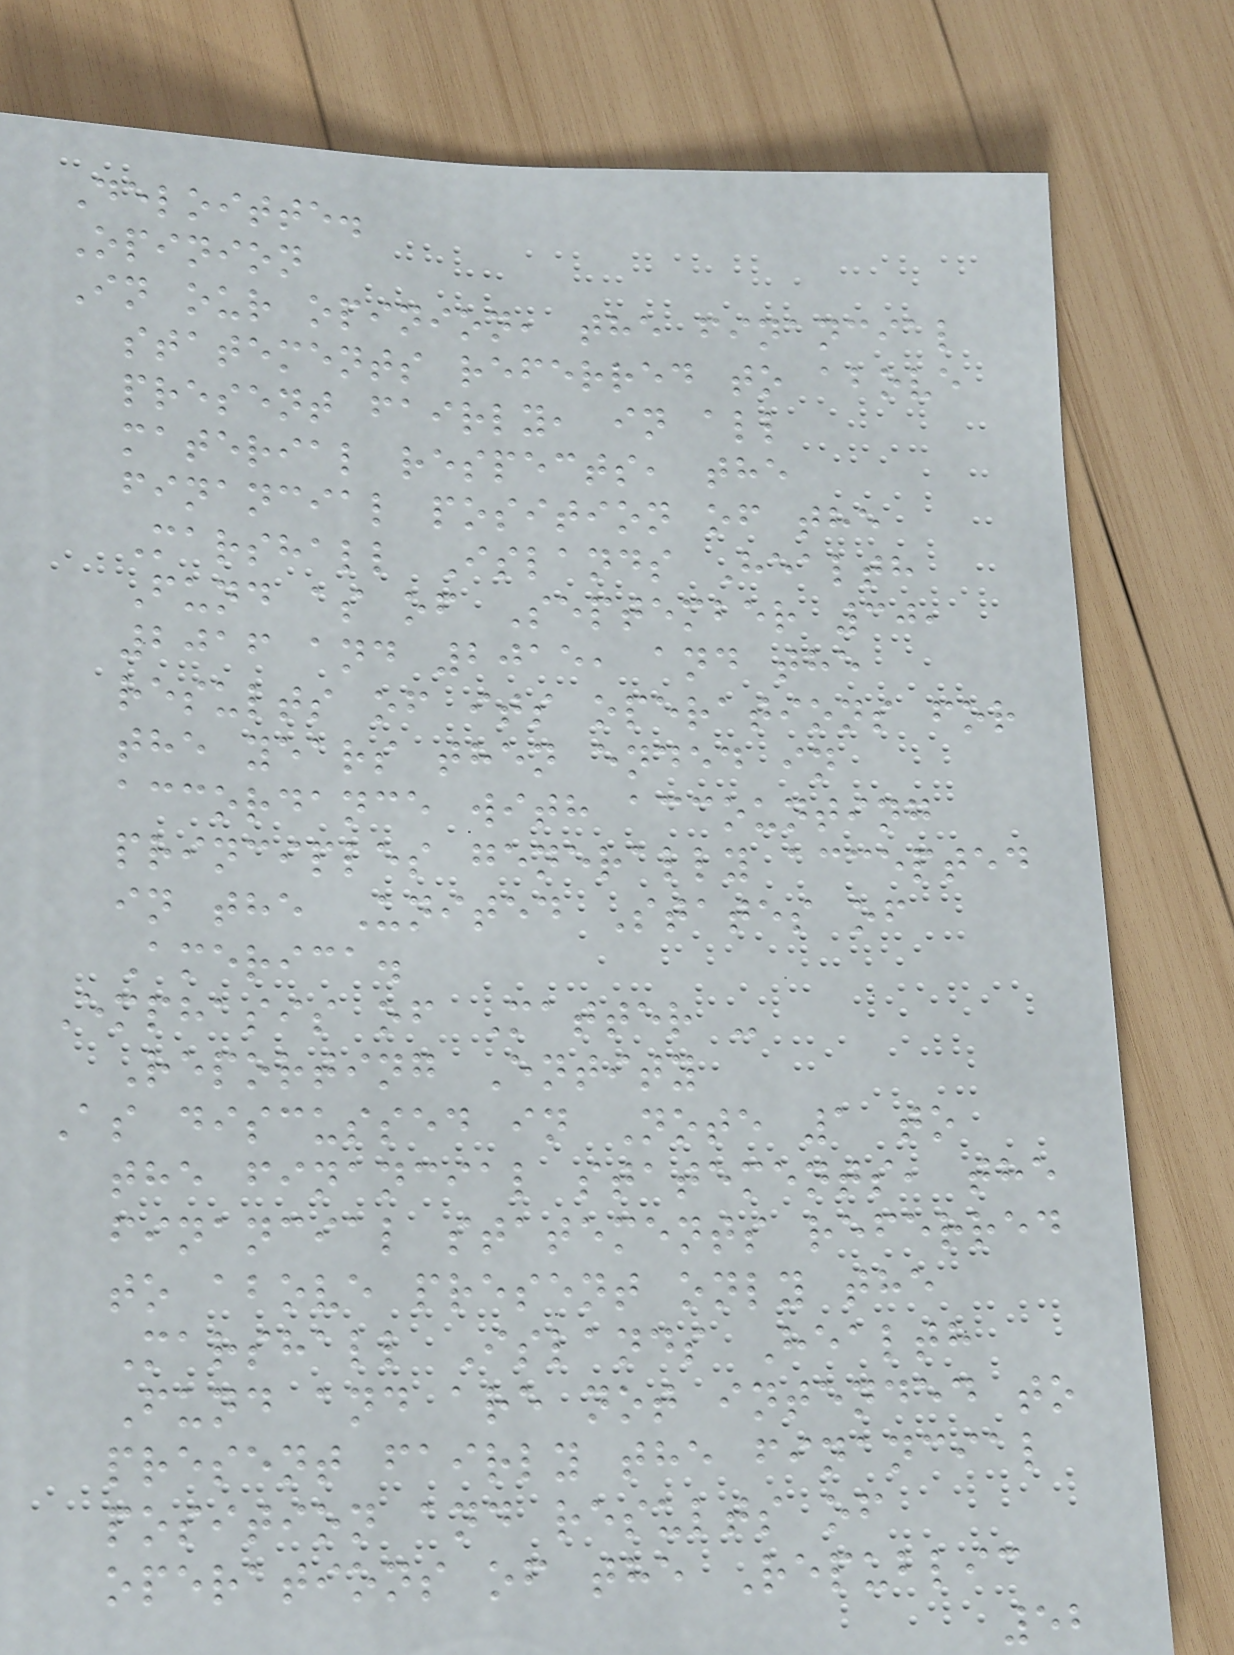Deloitte.
Opinion
In our opinion, the financial
statements referred to above
present fairly, in all
material respects, the
financial position of the
Marshall Islands Health
Fund as of September 30,
2016 and 2015, and the
results of its operations for
the years then ended in
accordance with accounting
principles generally accepted
in the United States of
America.
Emphasis of Matter -
Reporting Entity
As discussed in Note 1 to
the financial statements, the
financial statements referred
to above present only the
Marshall Islands Health
Fund and are not intended to
present fairly the financial
position and results of
operations of the Republic
52
